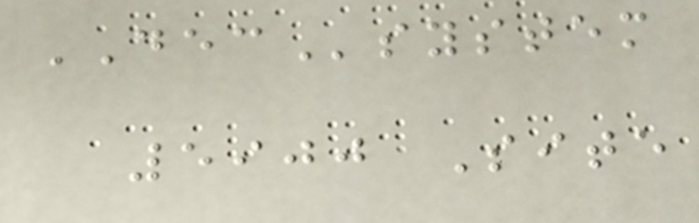DECsystem
5900 Site
